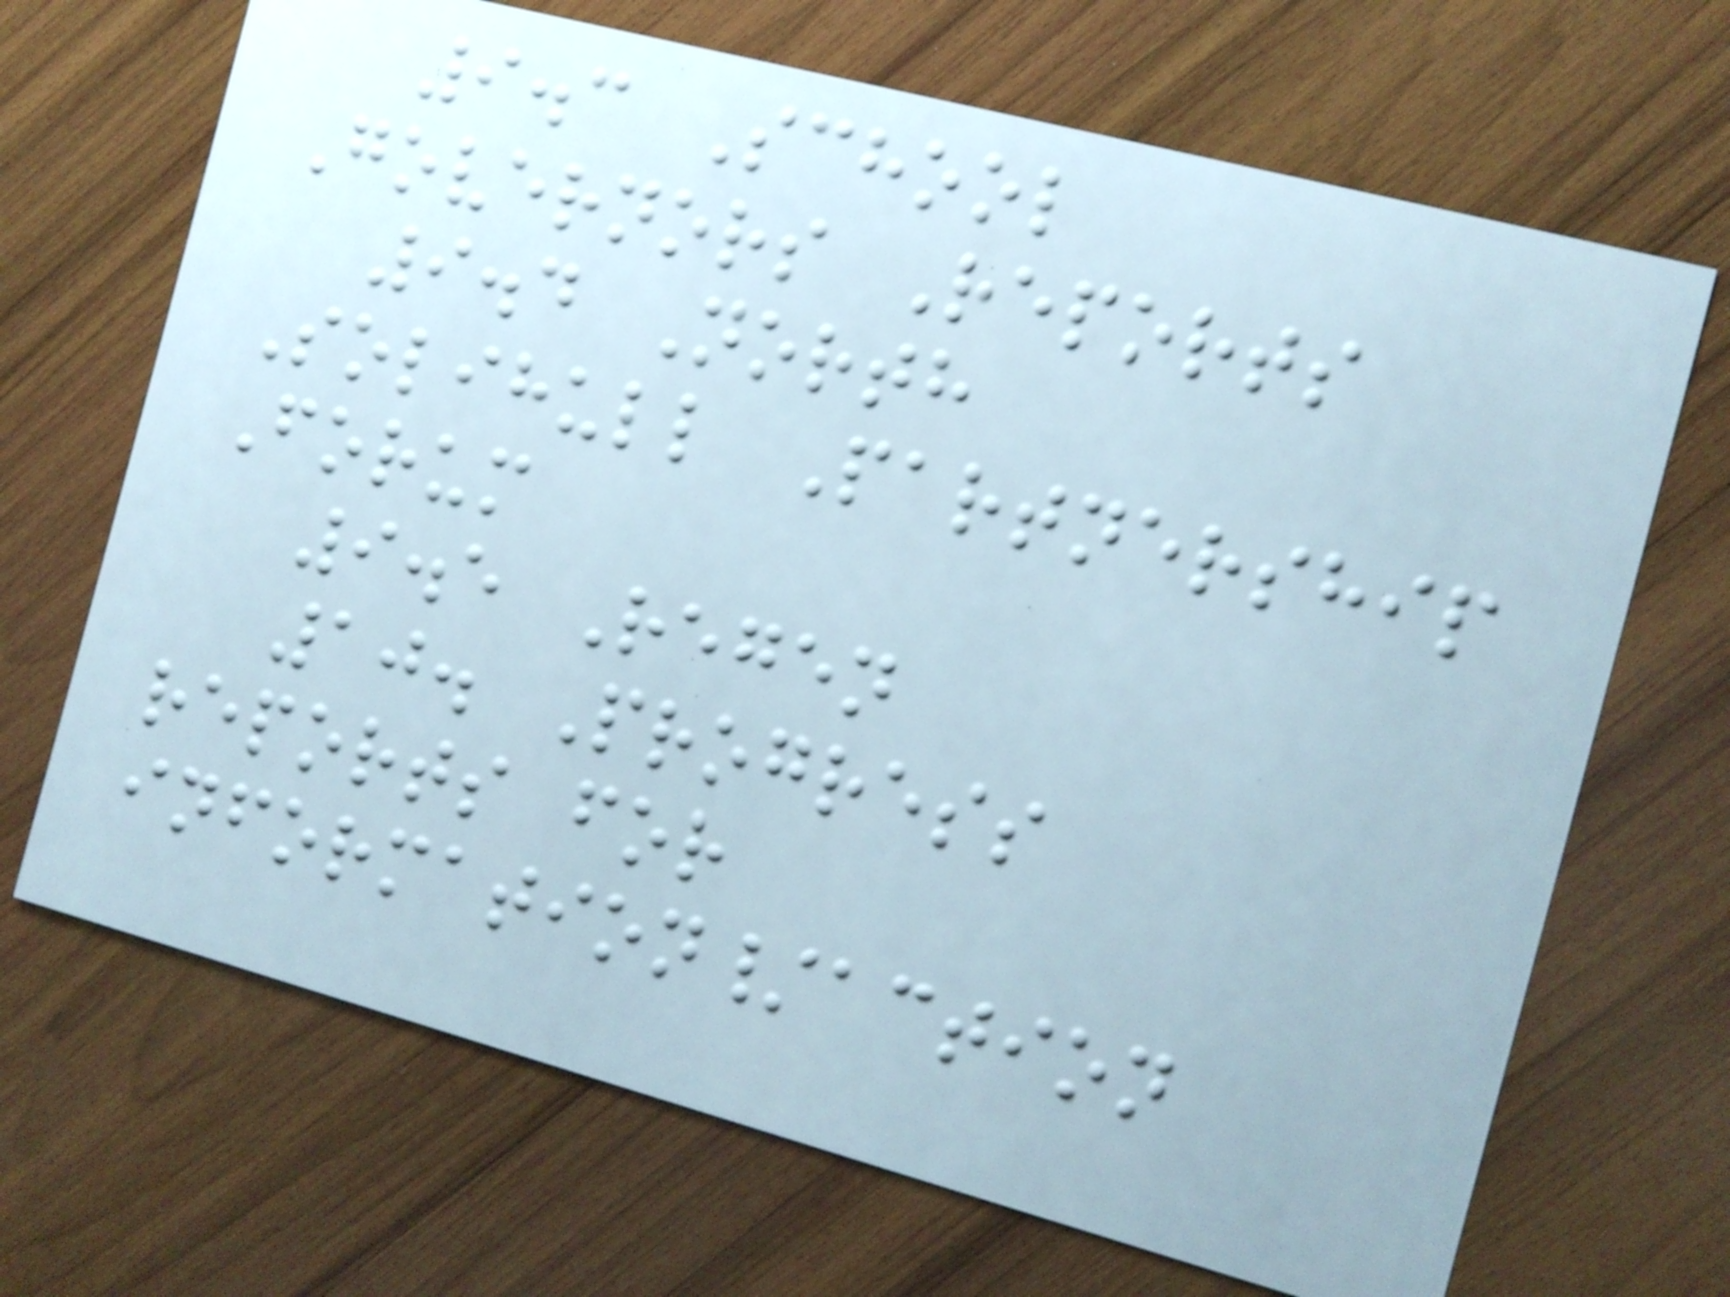9.3 School
Governors Reports
9.4 North
Solihull Partnership
Forum
9.5 Regen
10. Progress
reports for
information/action
